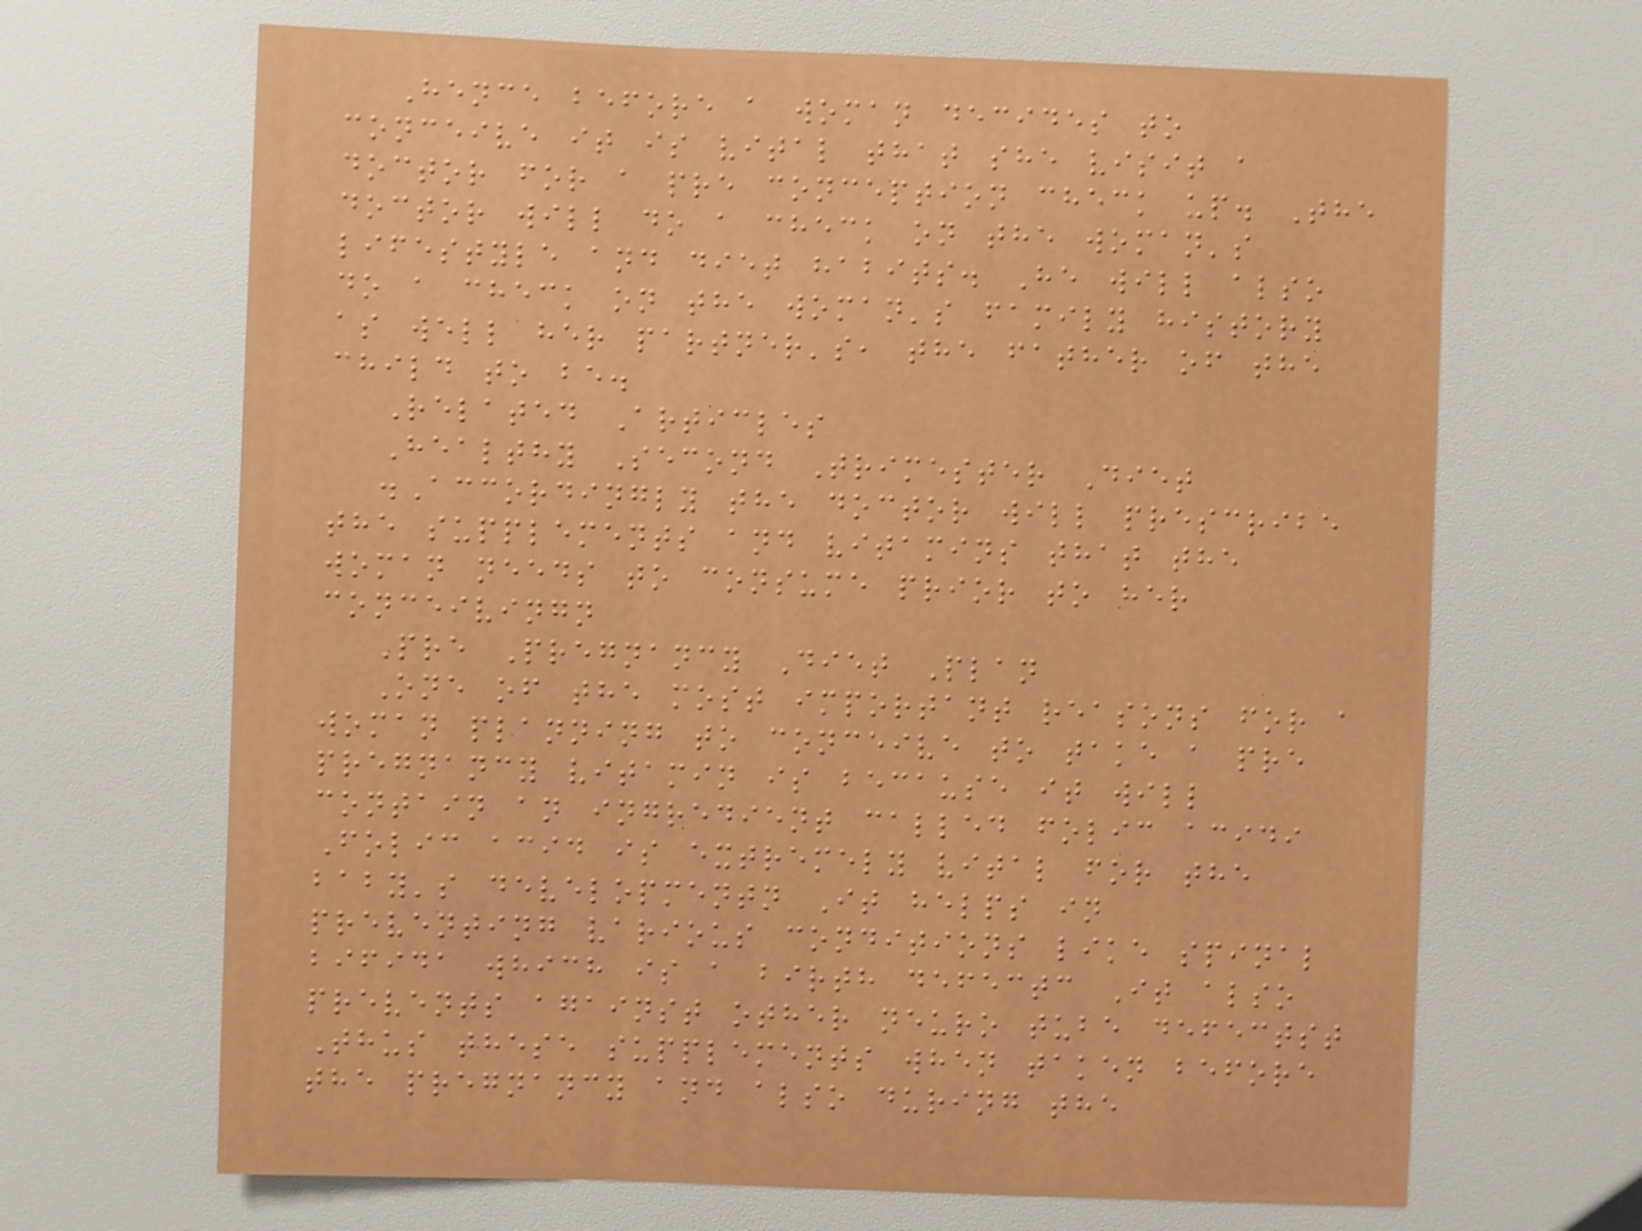Hence before a woman decides to
conceive it is vital that she visit a
doctor for a pre conception check up. The
doctor will do a check on the woman's
lifestyle and diet habits. He will also
do a check on the woman's family history
as well her partner's, the father of the
child to be.
Related Articles
Healthy Second Trimester Diet
.Accordingly the doctor will prescribe
the supplements and vitamins that the
woman needs to consume prior to her
conceivingn
Pre Pregnancy Diet Plan
One of the most important reasons for a
woman planning to conceive to take a pre
pregnancy vitamin is because it will
contain an ingredient called folic acidi
Folic acid is extremely vital for the
baby's developmentn It helps in
preventing various conditions like spinal
bifida which is a birth defectc It also
prevents against other neuro tube defectst
Thus these supplements when taken before
the pregnancy and also during the
